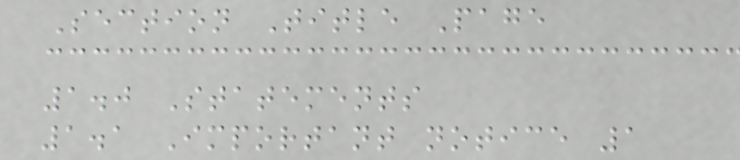Section Title Page
1.0 Statements
1.1 Important notice 1
